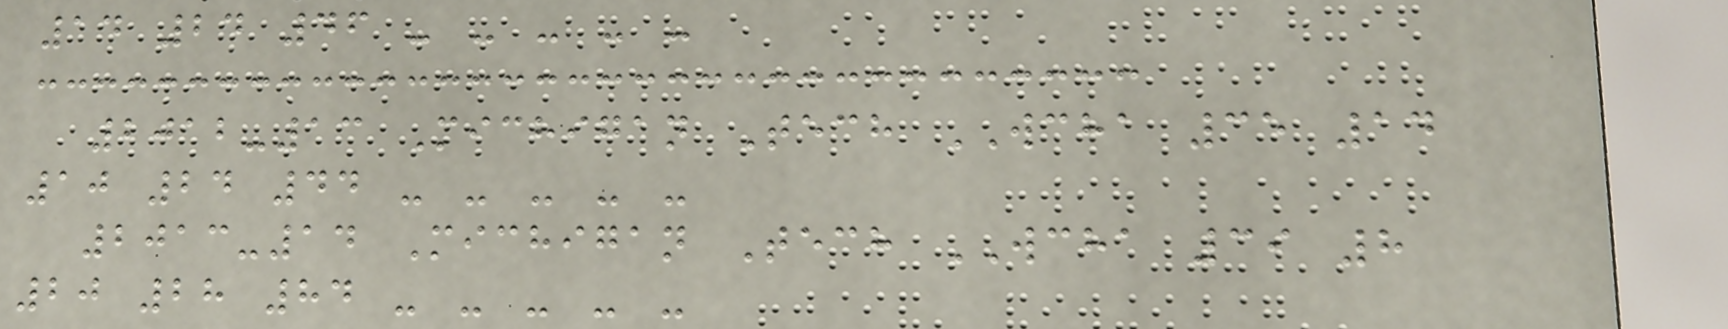14 24 46 - - - - -
2012-13 Michigan Tech WCHA 35 14
10 24 44 - - - - -
2013-14 Michigan Tech WCHA 39 8
20 28 84 - - - - -
